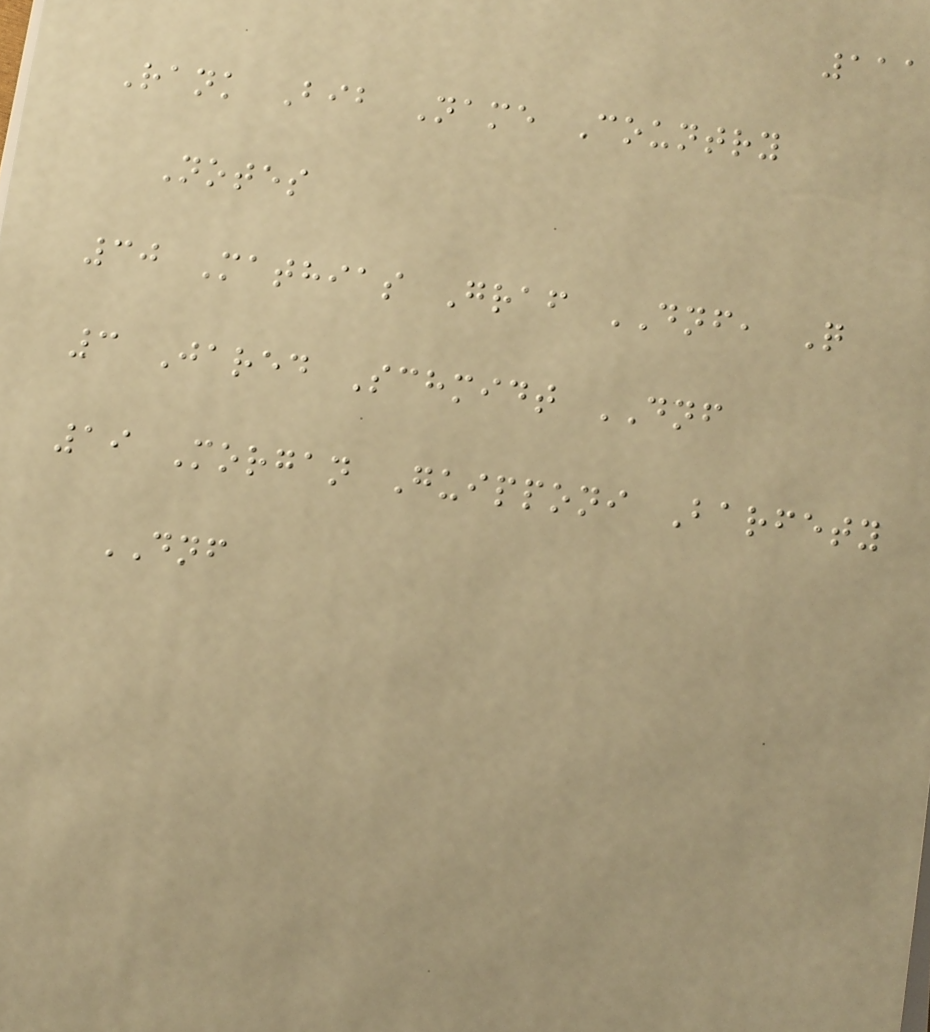111
Rank Bib Name Country
Notes
30 Mathias Graf DNF, Q
3 Jared Schmidt DNF
19 Morgan Guipponi Barfety
DNF
